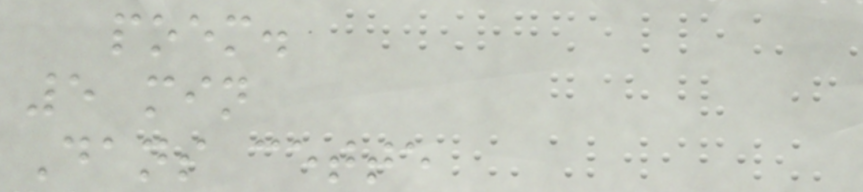poem.
5 min
Dans cette
